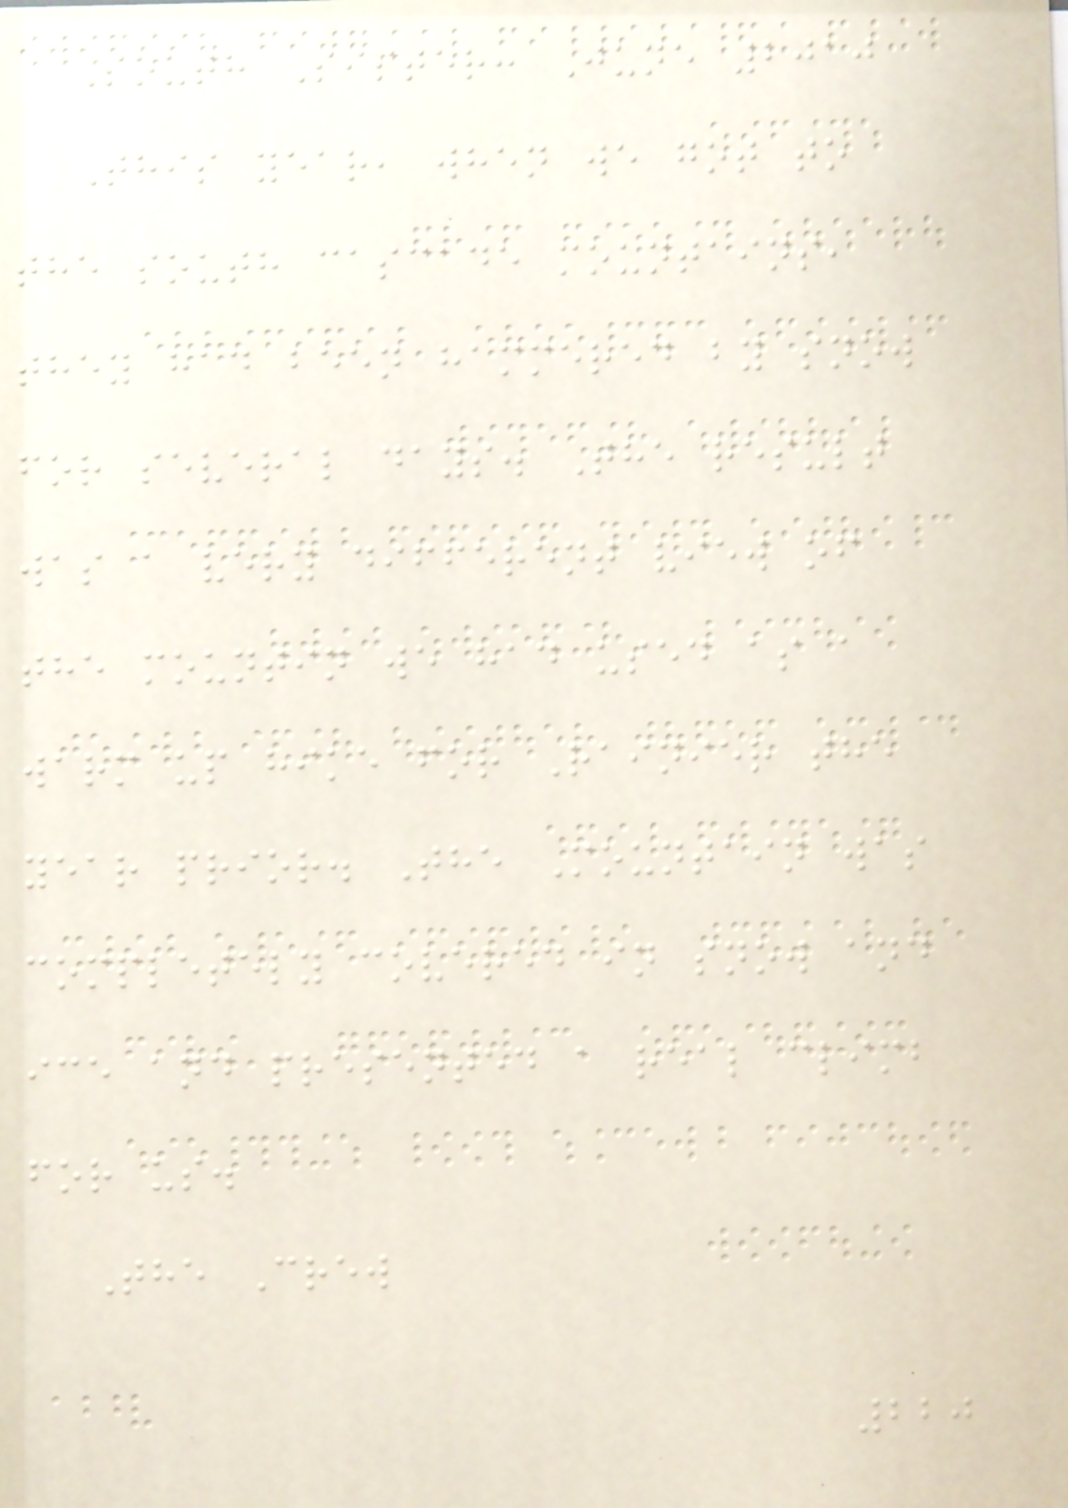South Sister: June 2010
This year, when we got to
the south cascade mountains,
they had been hammered by snow
for several days. The result
was a very different view of
the mountin we had used as a
warm up hike for Rainier the
year prior. The Mountain was
completely covered in snow and
ice and presented a real climb
for us.
The Crew
220
